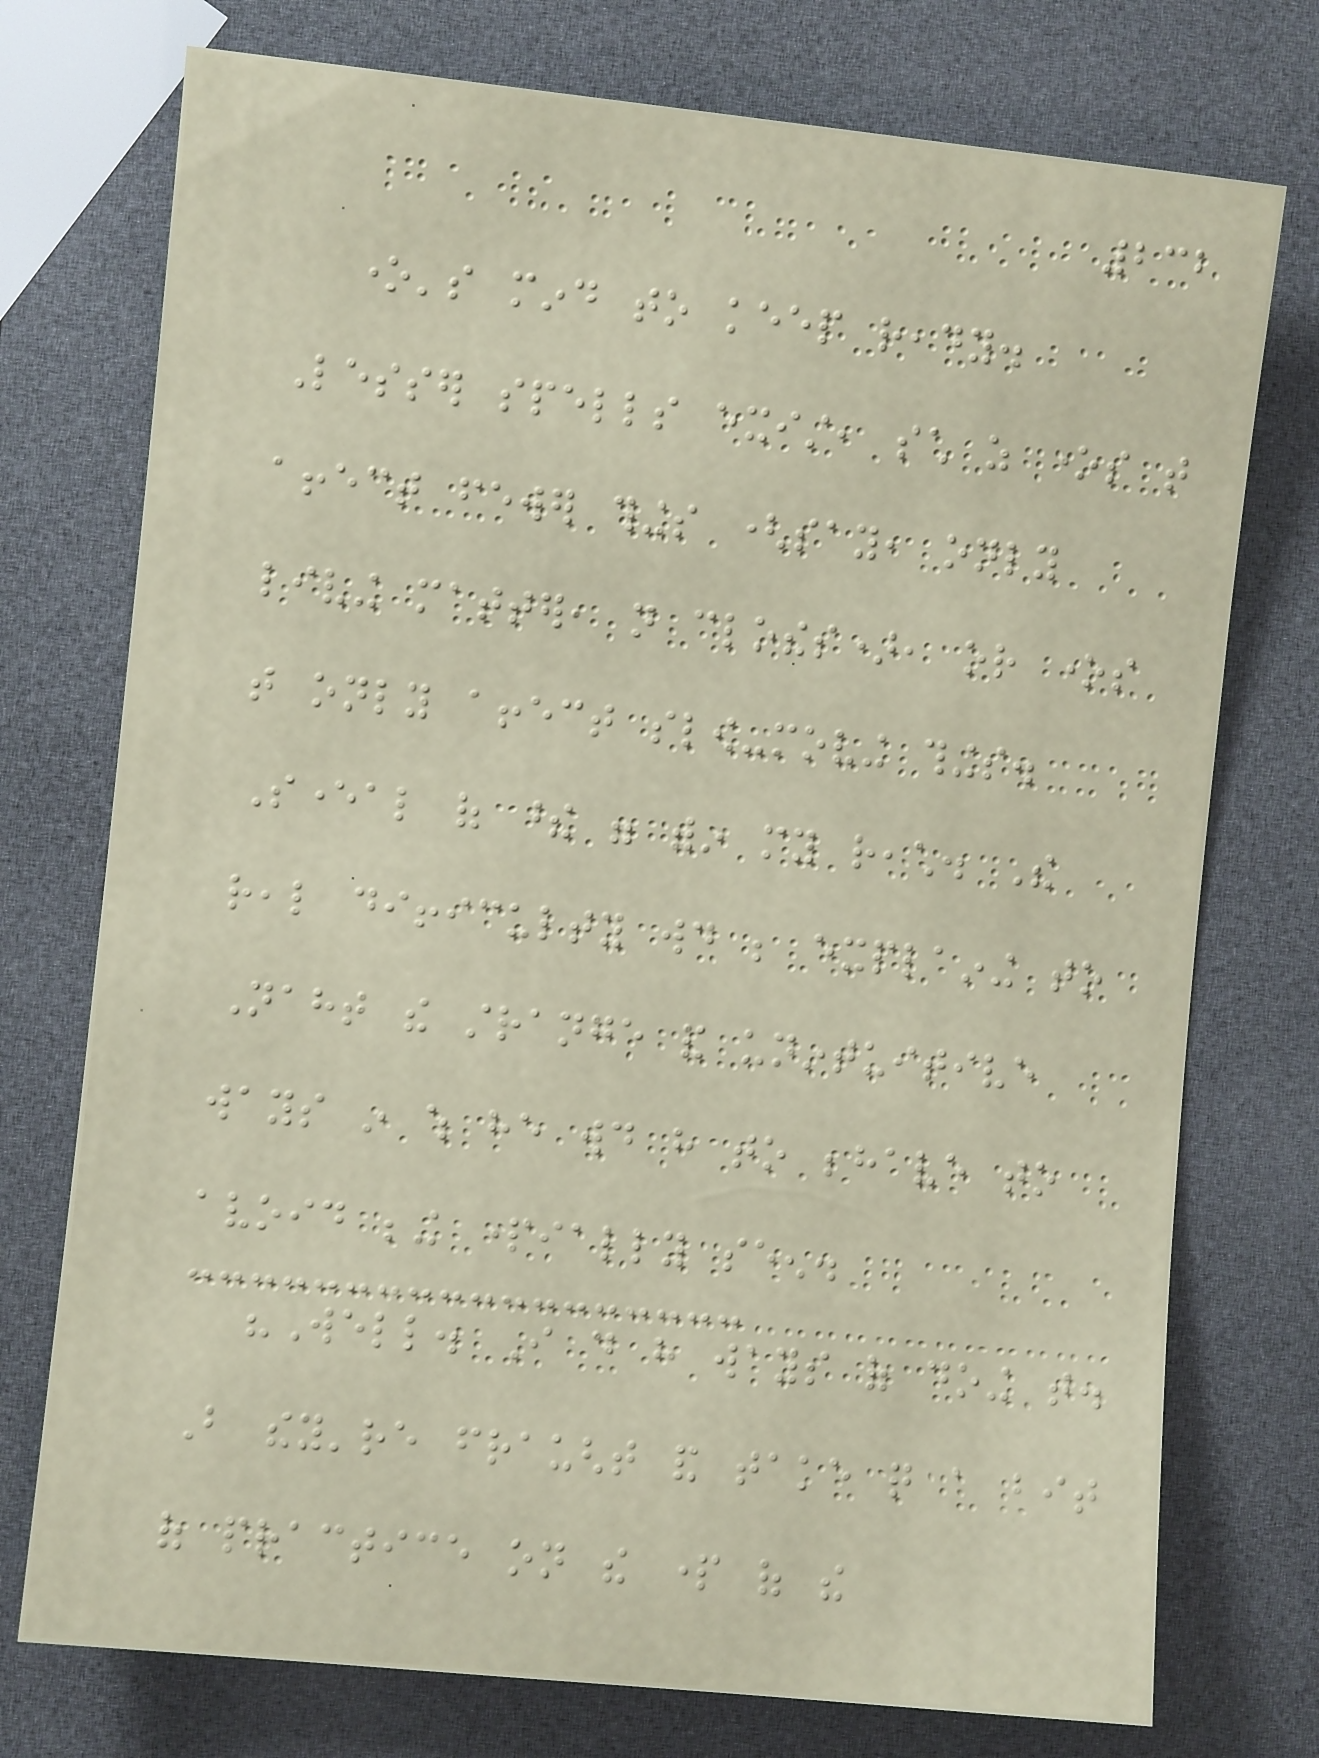232
one's mind to keep ready.
Lesser spells exist, such as ones that
affect fewer things (say, only
living matter, not clothes), or ones
that only affect slow-moving things.
Several of these were within my reach. The
real difficulty would be explaining to
Naht the strange and unintuitive
ways in which he would have to behave to
avoid being partially seen.
"Well. I do have ways of doing that.
But they're fraught and take quite a bit
of practice on the part of the
